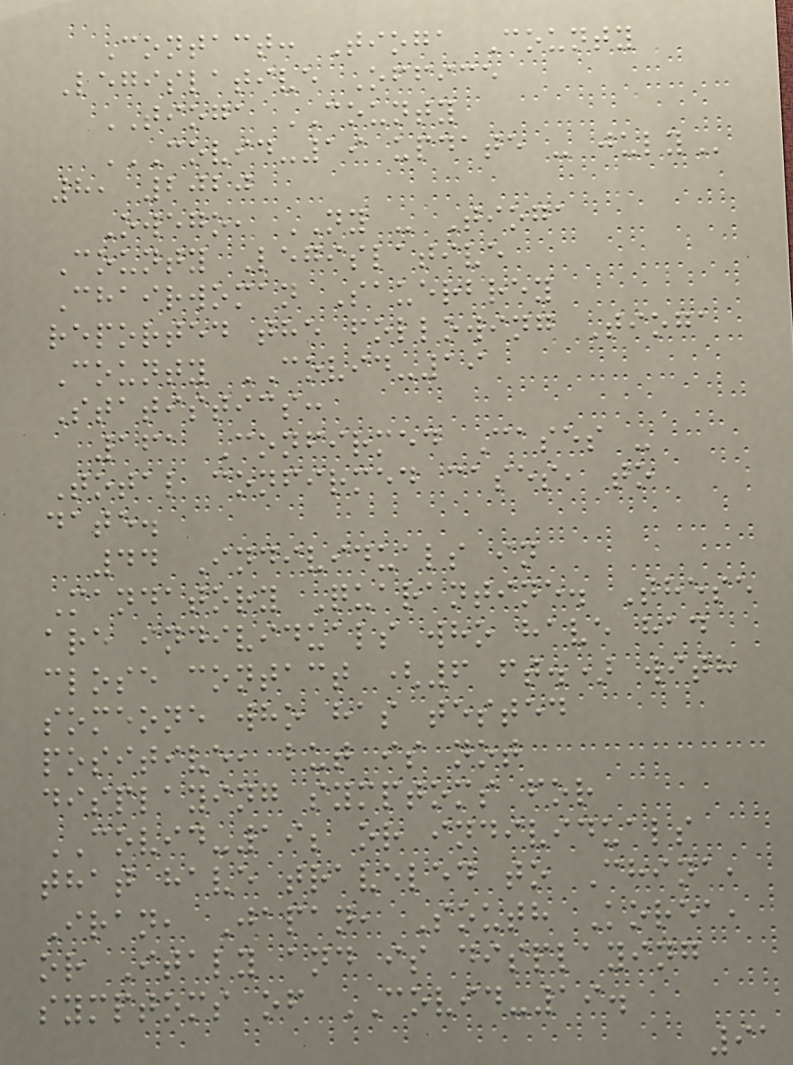Contact: Tioga County
Legislative Office
TIOGA COUNTY
COVID-19 UPDATE - JULY
8, 2020
Owego, NY - Tioga
County Legislative
Chairwoman Sauerbrey
reported the following Tioga
County COVID-19
Statistics:
161 Confirmed Cases -
Total confirmed cases, to
date.
44 Individuals in
Mandatory Quarantine. These
are individuals who have had
close contact (6 ft.) with
someone who has tested
positive, but is not
displaying symptoms for
COVID-19; or individuals
that have traveled to China,
Iran, Japan, South Korea,
or Italy and is displaying
symptoms of COVID-19.
91
